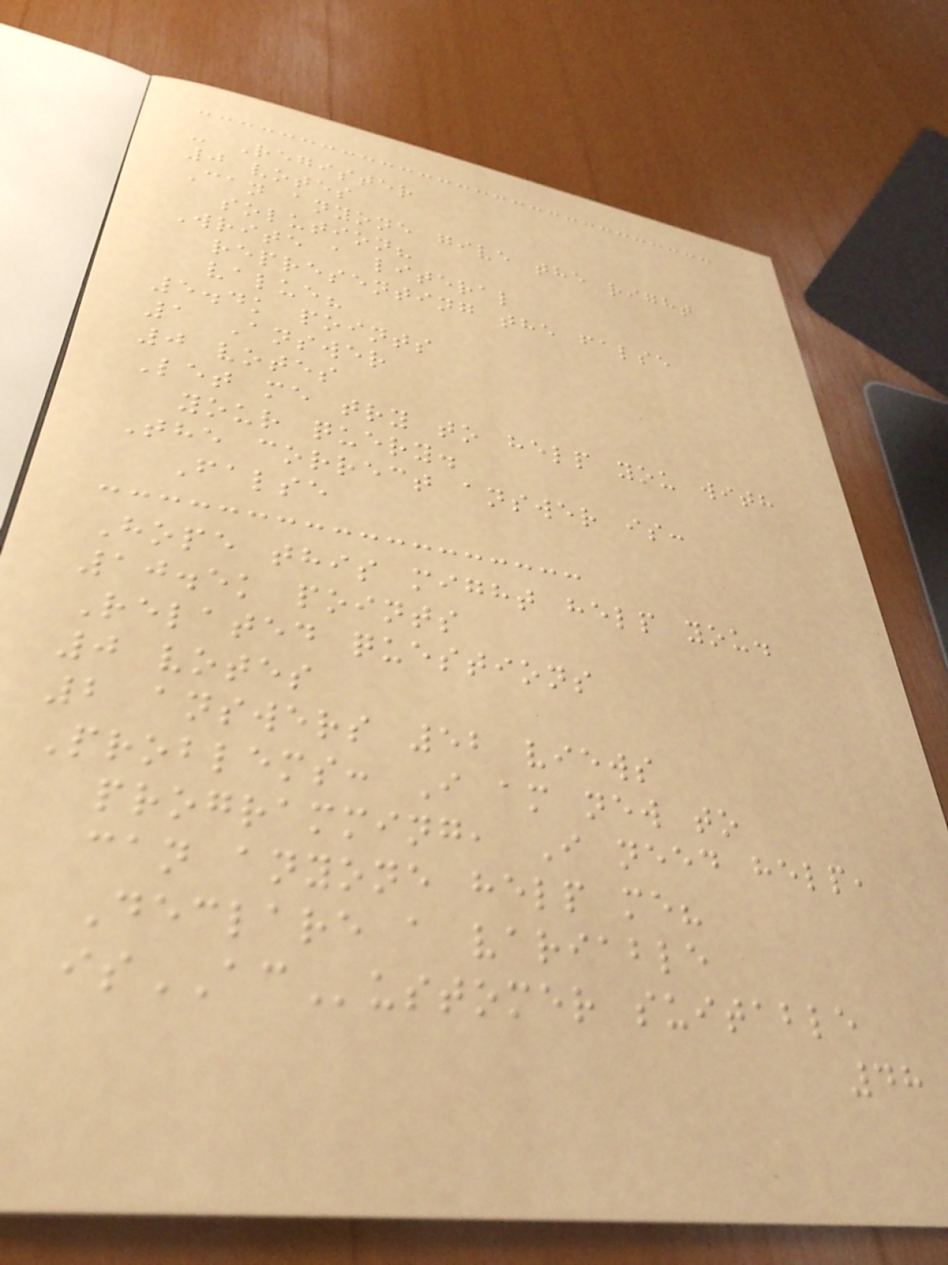- Register
0 votes
Can anyone give the right
solution?
Write a literal
representing the false
value?
5.4k points
1 Answer
0 votes
Let me try to help you with
your query.
The correct answer is:
False
Hope this might help you.
10.5k points
Related questions
0 votes
2 answers 52 views
Problems: I am new to
programming, I need help,
can anyone help me?
Declare a variable
isACustomer suitable
48
